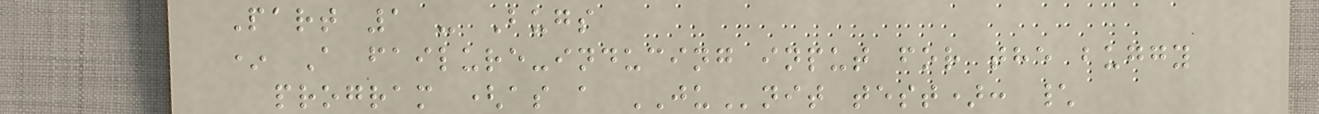Part 1 - Bugs
* A failure-inducing input for the buggy
program (as a JUnit test): \
